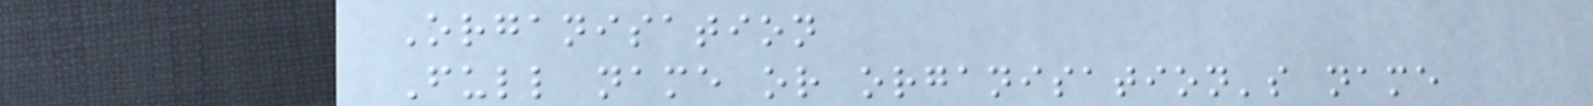Organisation
Full name or organisation's name
